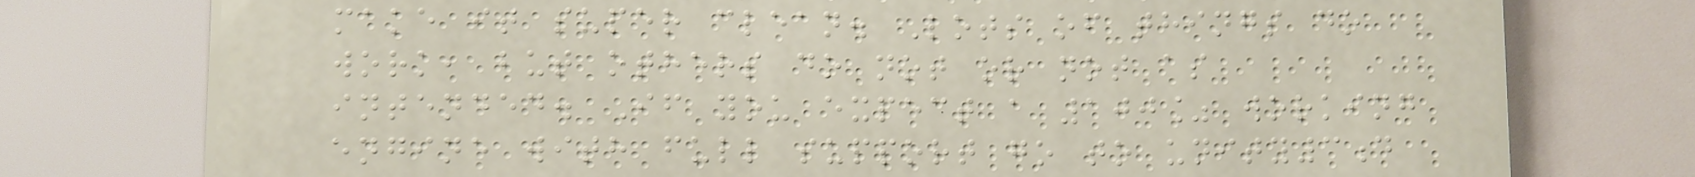make it super clean. Lots of things do
work, but others do not or not as
intended. If you expect a 100% working
engine with full support go to unity3d
